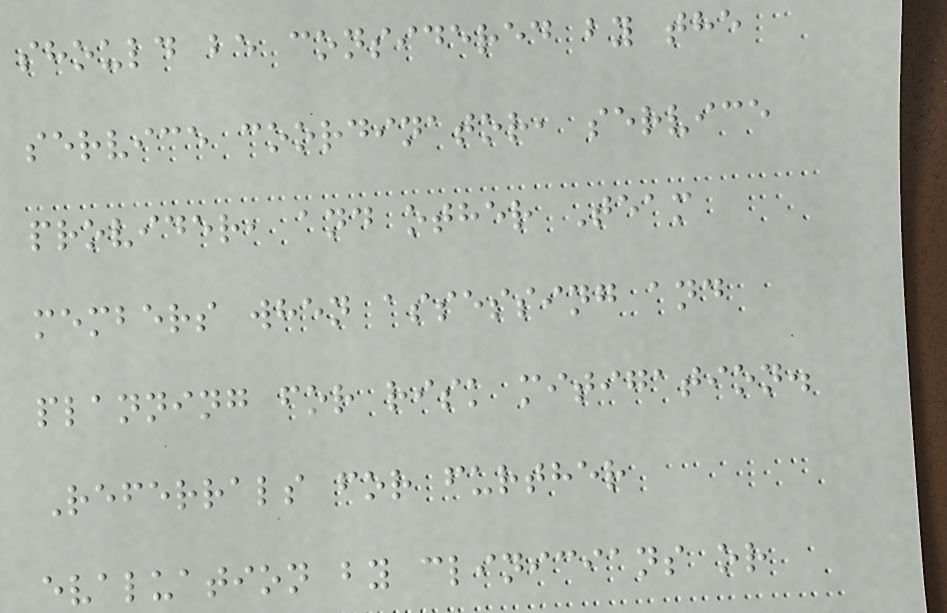should be considered by the
service coordinator, service
provider, and other Team
members when assessing and
planning for risk mitigation.
Referrals for further
evaluation by clinicians or
